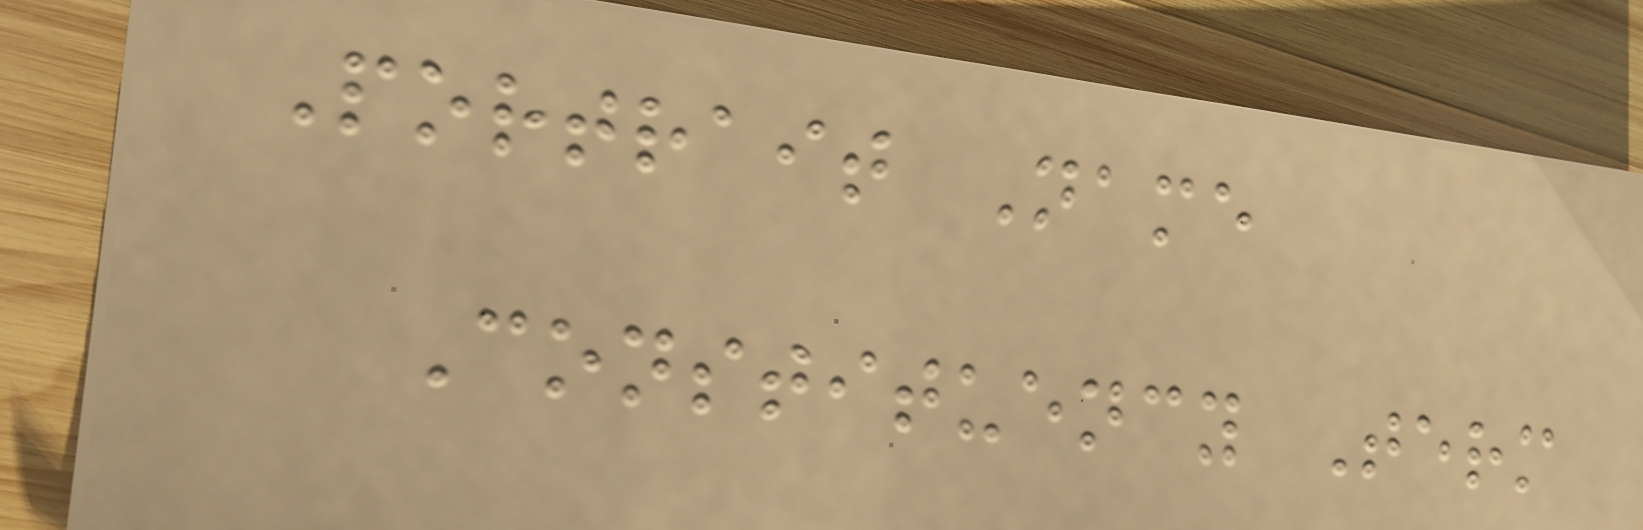Portrait Name
Constituency Term
